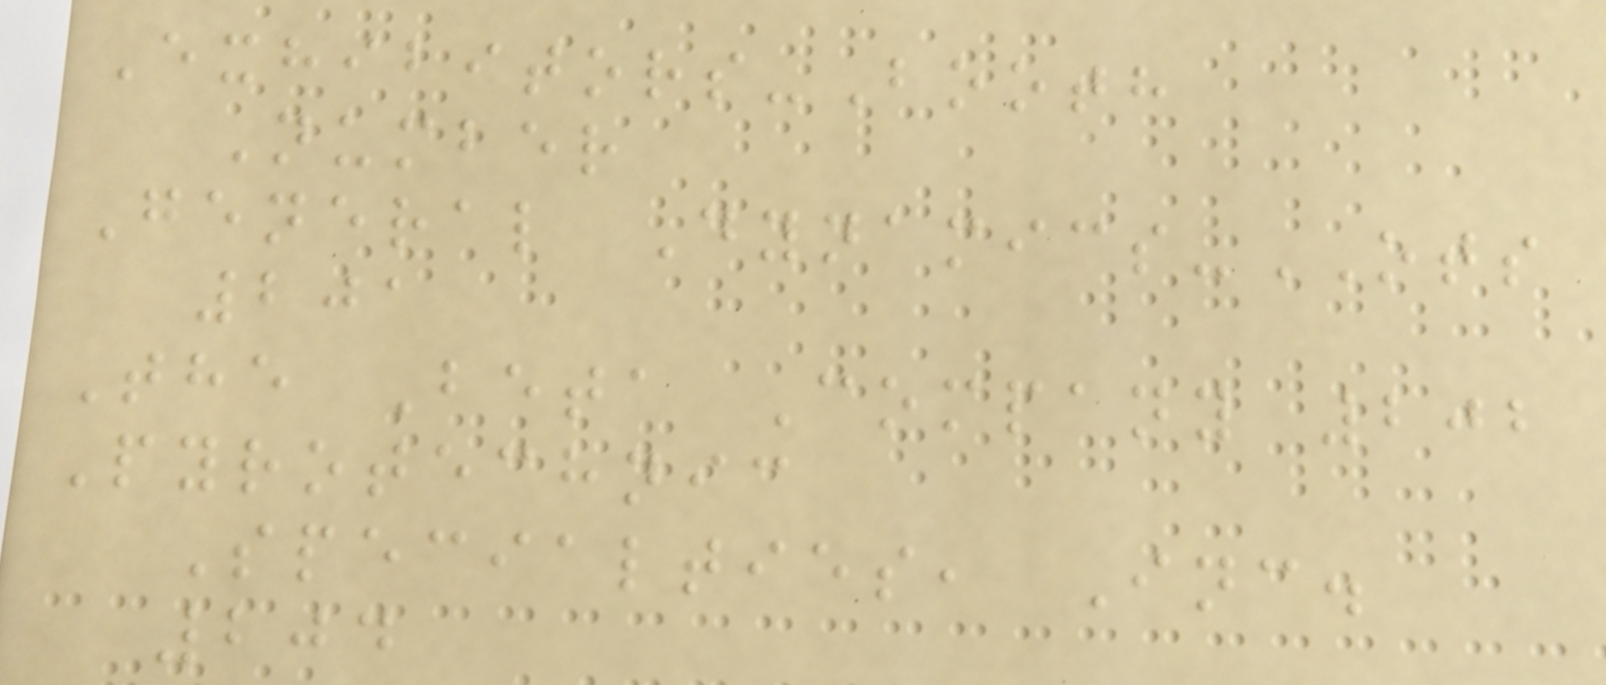Exhibitors-Booth
Number
General Dynamics-OTS
201
The Beta Company 202
Pyrotechnic
Specialties, Inc.
204
